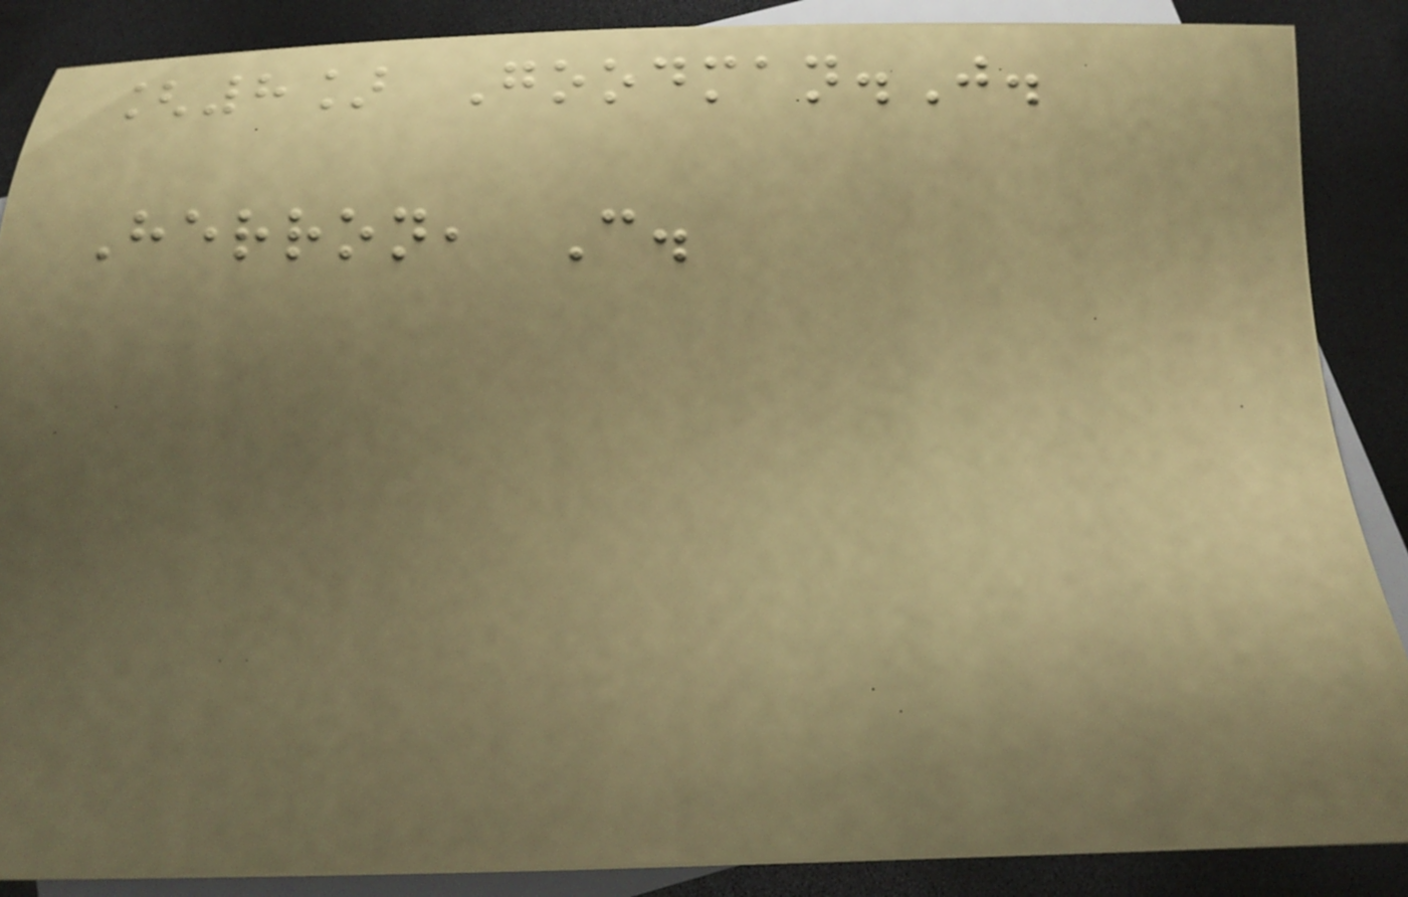[8] Goodman.J.
Herron, C.
